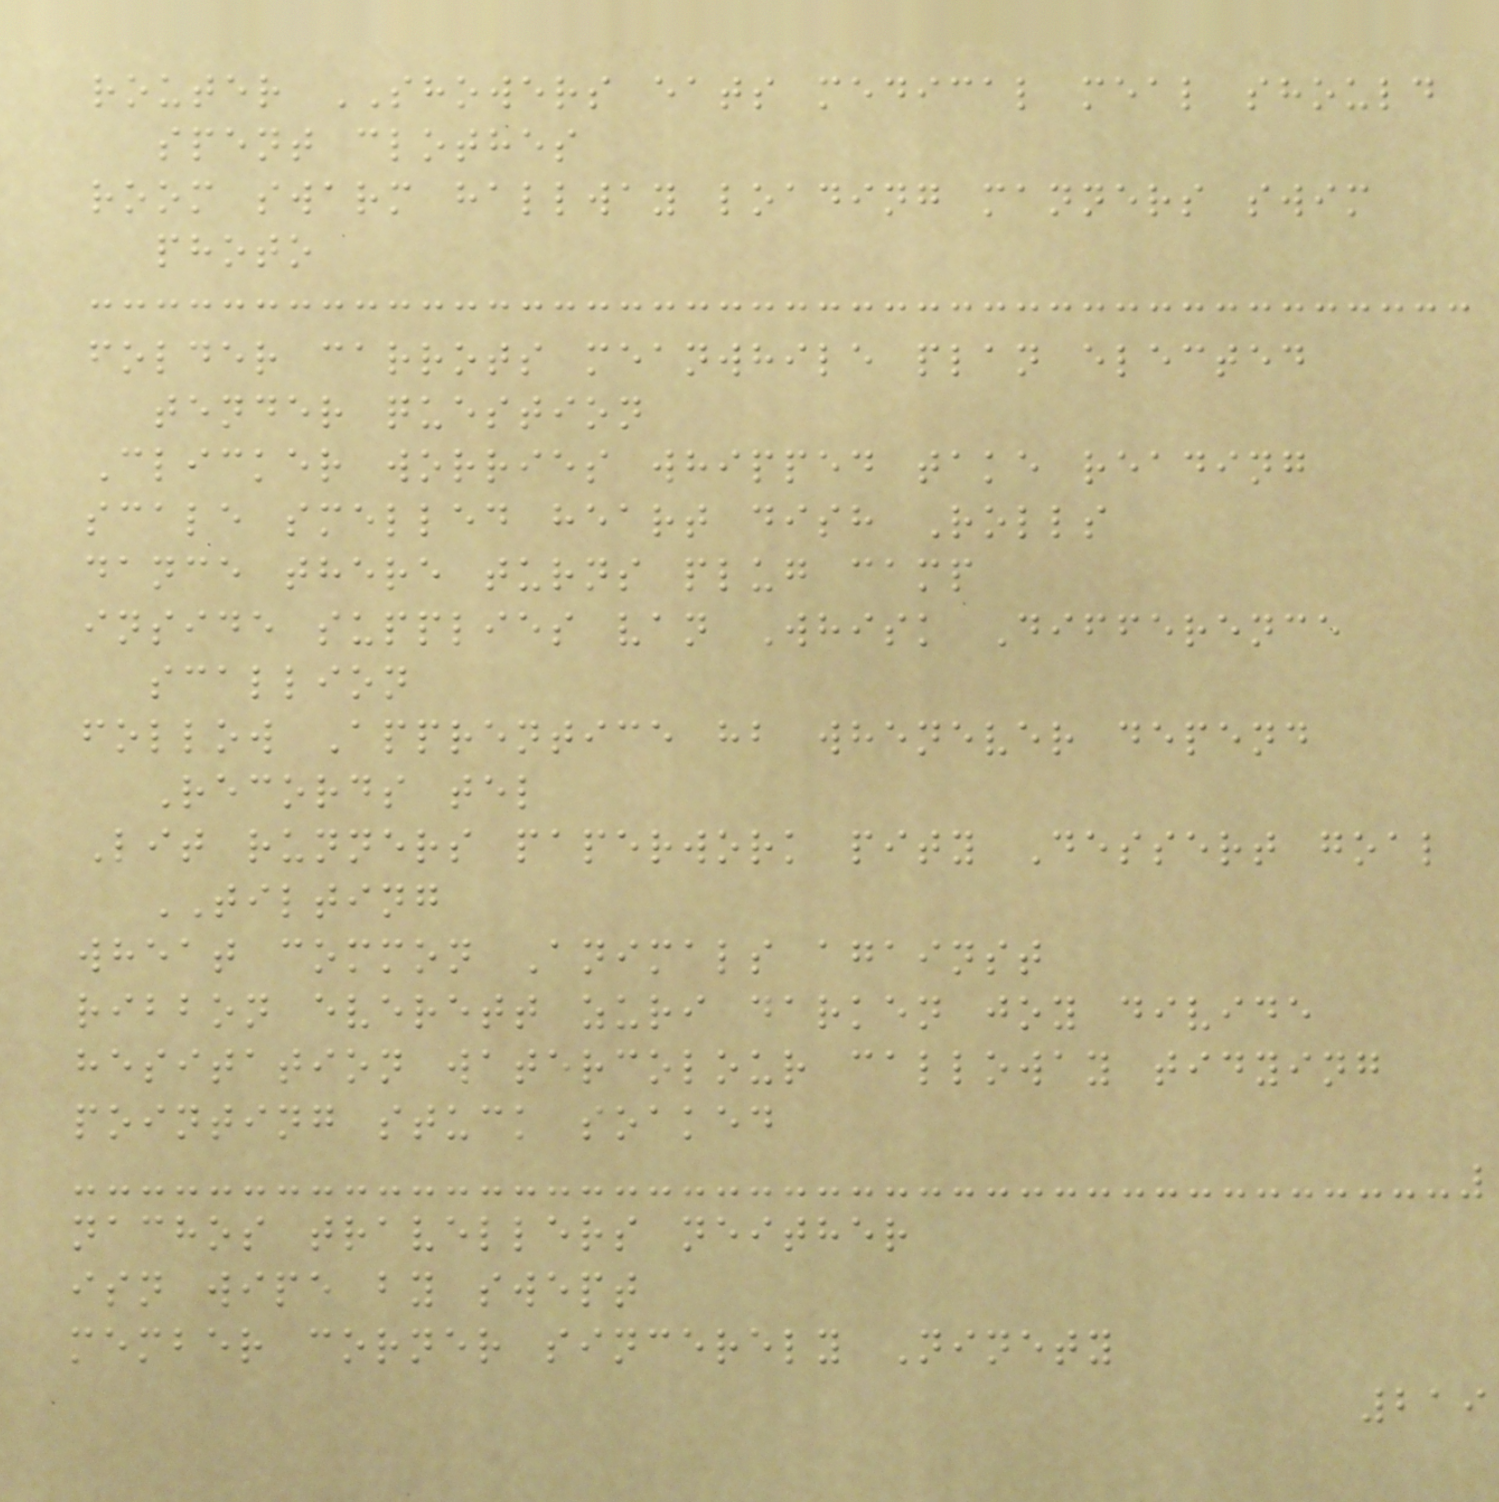router SHOWERS eats medical meal should
spent clothes
room swarm hallway loading manners swim
photo
folder carrots meanwhile plan elected
tender question
Clicker worries whipped take reading
scale smelled heart dish Rolls
dance there turns plug camp
inside supplies van Whisk Difference
scallion
follow Apprentice hb whenever depend
Records tel
Lit runners paperwork pity Dessert goal
TILTING
wheat common Animals against
ribbon everett zuri darken joy divide
hesitation watercolour calloway tidying
pointing stuck soaked
nachos travellers neither
isn wipe by swept
member corner sincerely Ninety
219
